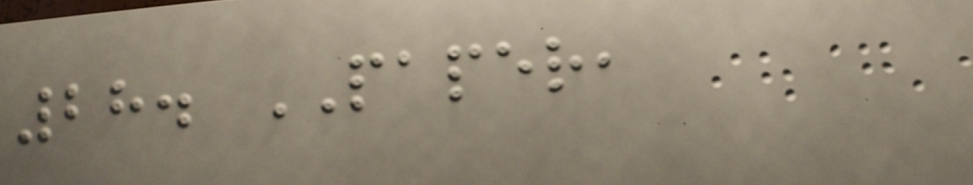28. PAPER,
